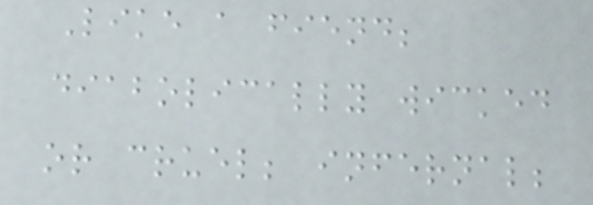Like a fiend;
diabolically wicked
or cruel; infernal;
